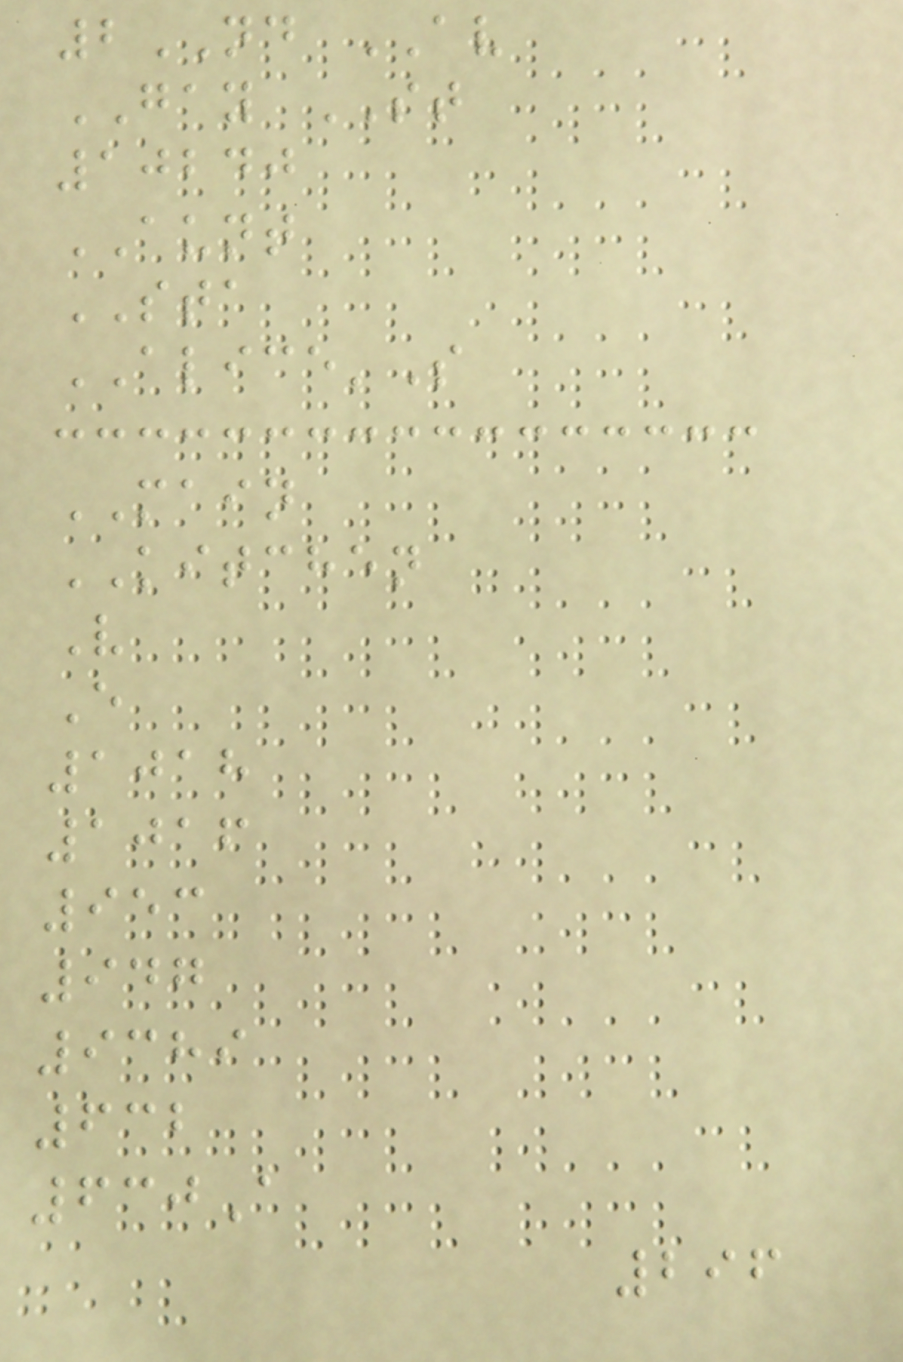2ND AV
GAY ST
10240
AUNT
STA
ALICE'S
MAIN
KITCHEN
V
E
1018
1016
953
947
9389
632
630A
296
